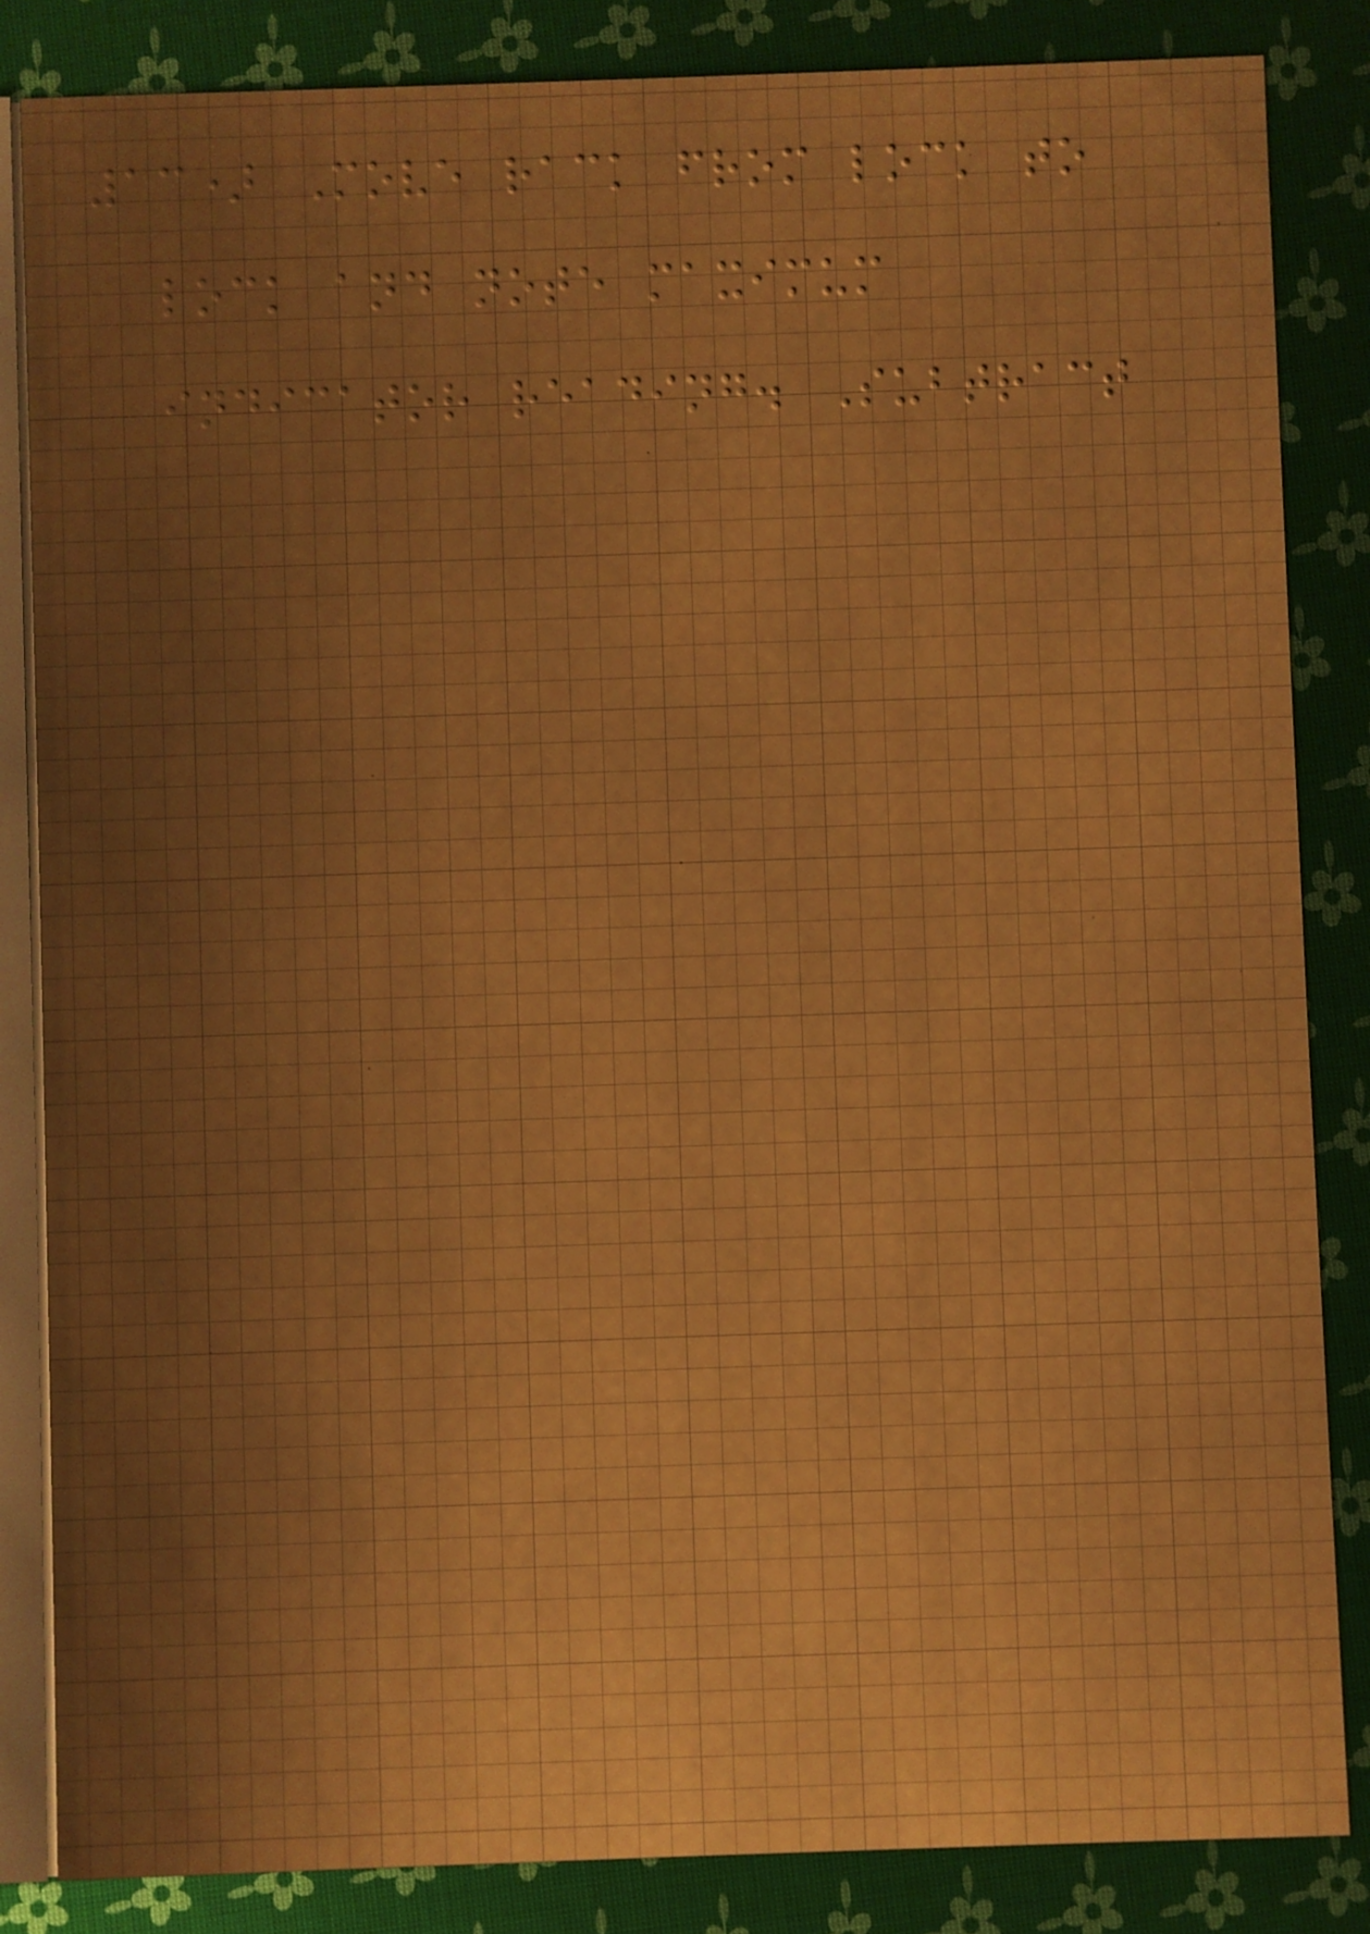13) Move rack from lock to
lock and note maximum
indicator reading. Subtract
